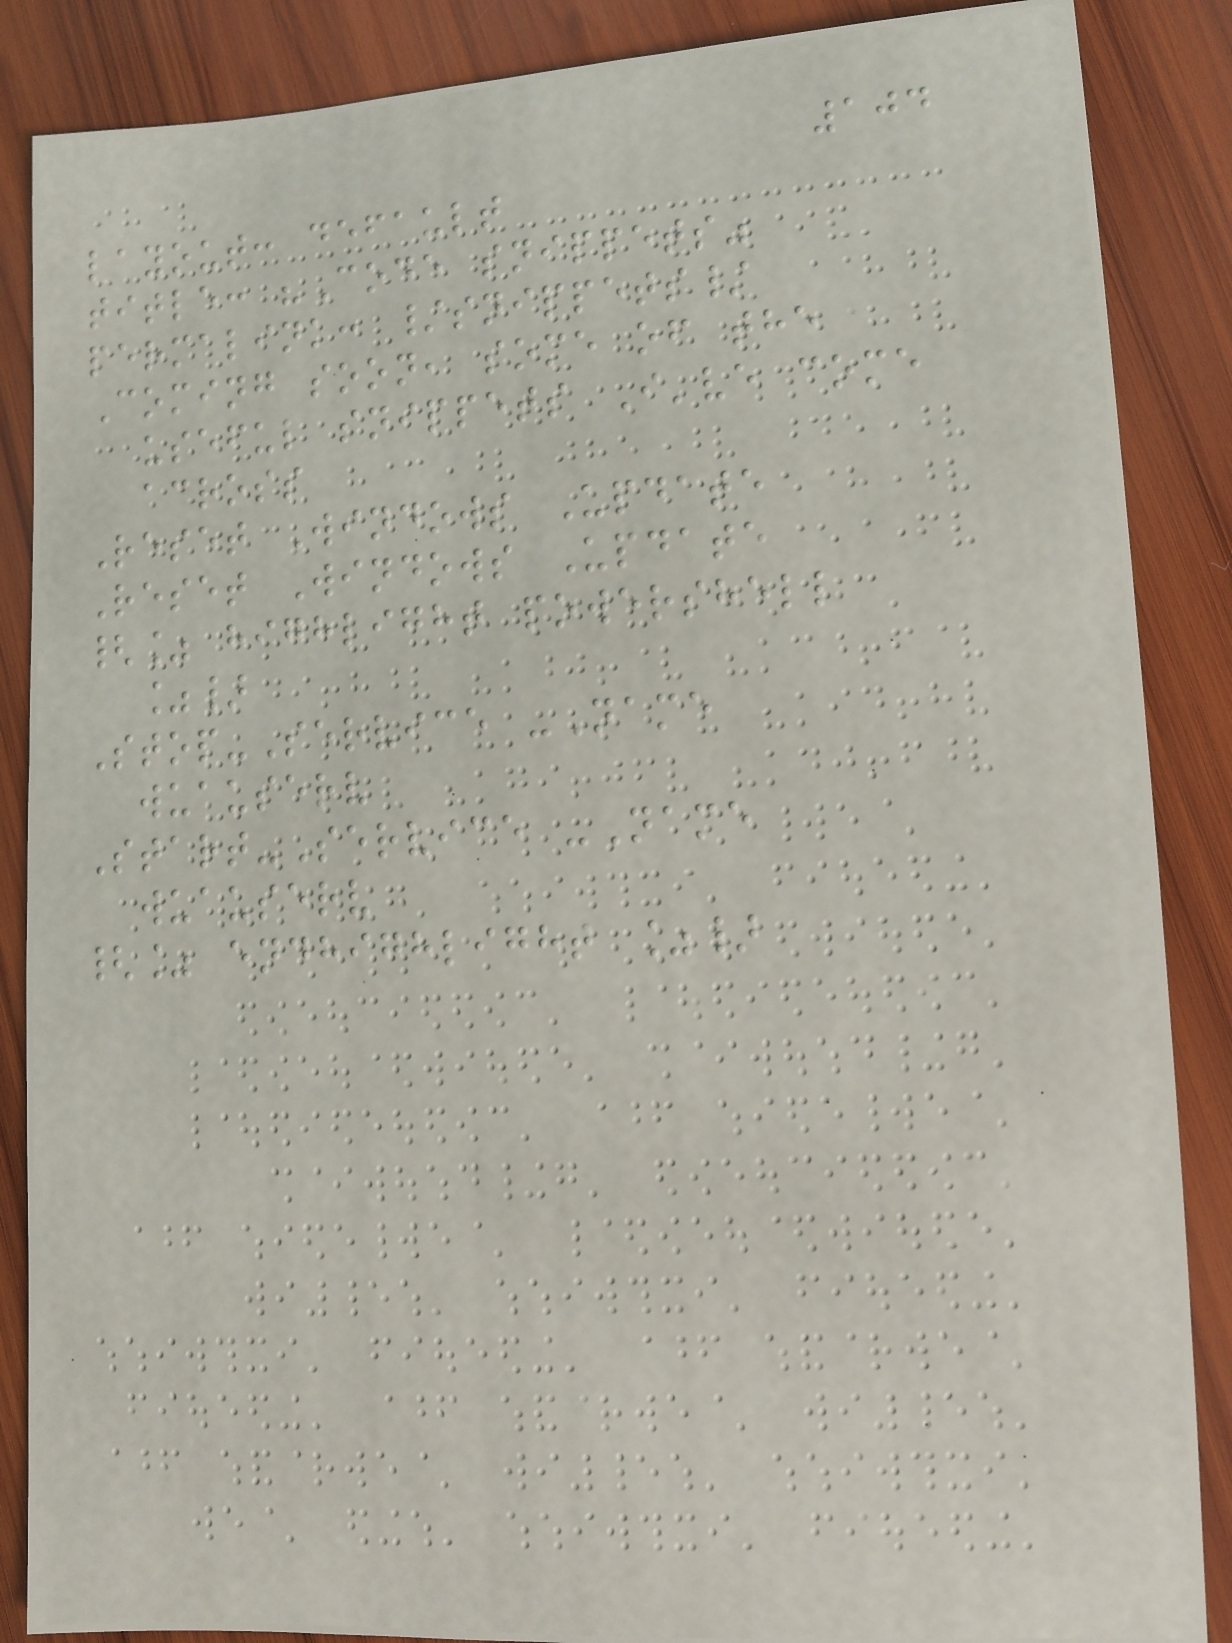104
layout: default
title: "Code snippets"
permalink: /snippets/
Coming soon, some of the
useful snippets I've come
across
Reset Windows Update
Reset Windows Update
{% highlight powershell
%}
Stop-Service -Name
wuauserv
Start-Service -Name
wuauserv
{% endhighlight %}
